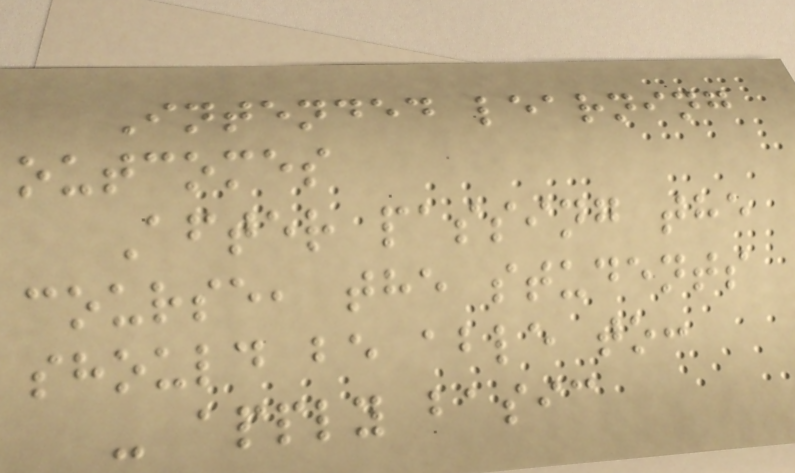Intended learning
outcomes
After passing the
course, the students
should be able to:
- apply basic
